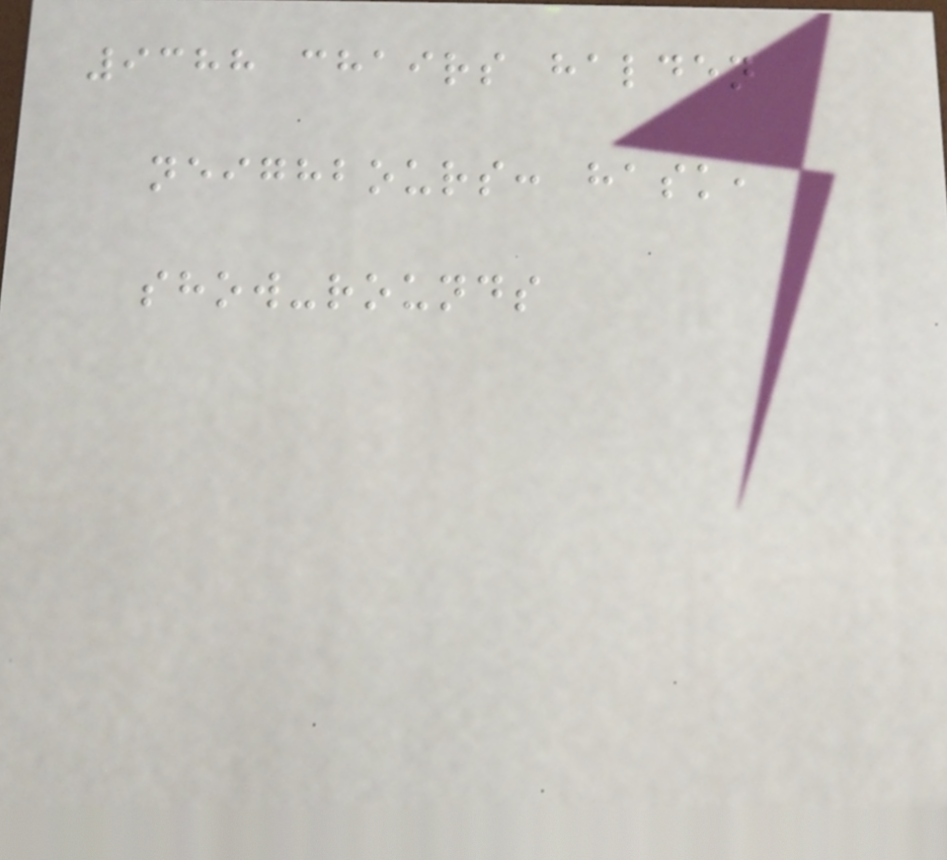9388 chairs halden
neighbours: hask,
show-rounds
